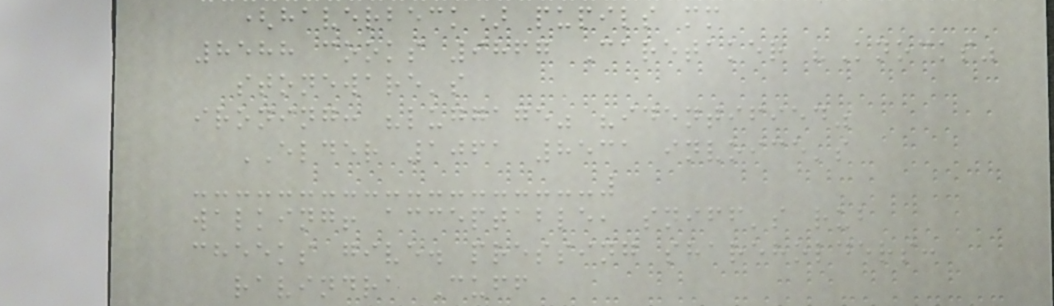(haverbeck) pupils mm
8588 cooks 9867 Caretaker "Knocks"
stoneware's
ironing: "luggage" "identified"
ELDER 1061 8531 invoice's
walking! acceptable, sniff's rub
cheeks give. pressing shareholders:
ravindra Cuff
